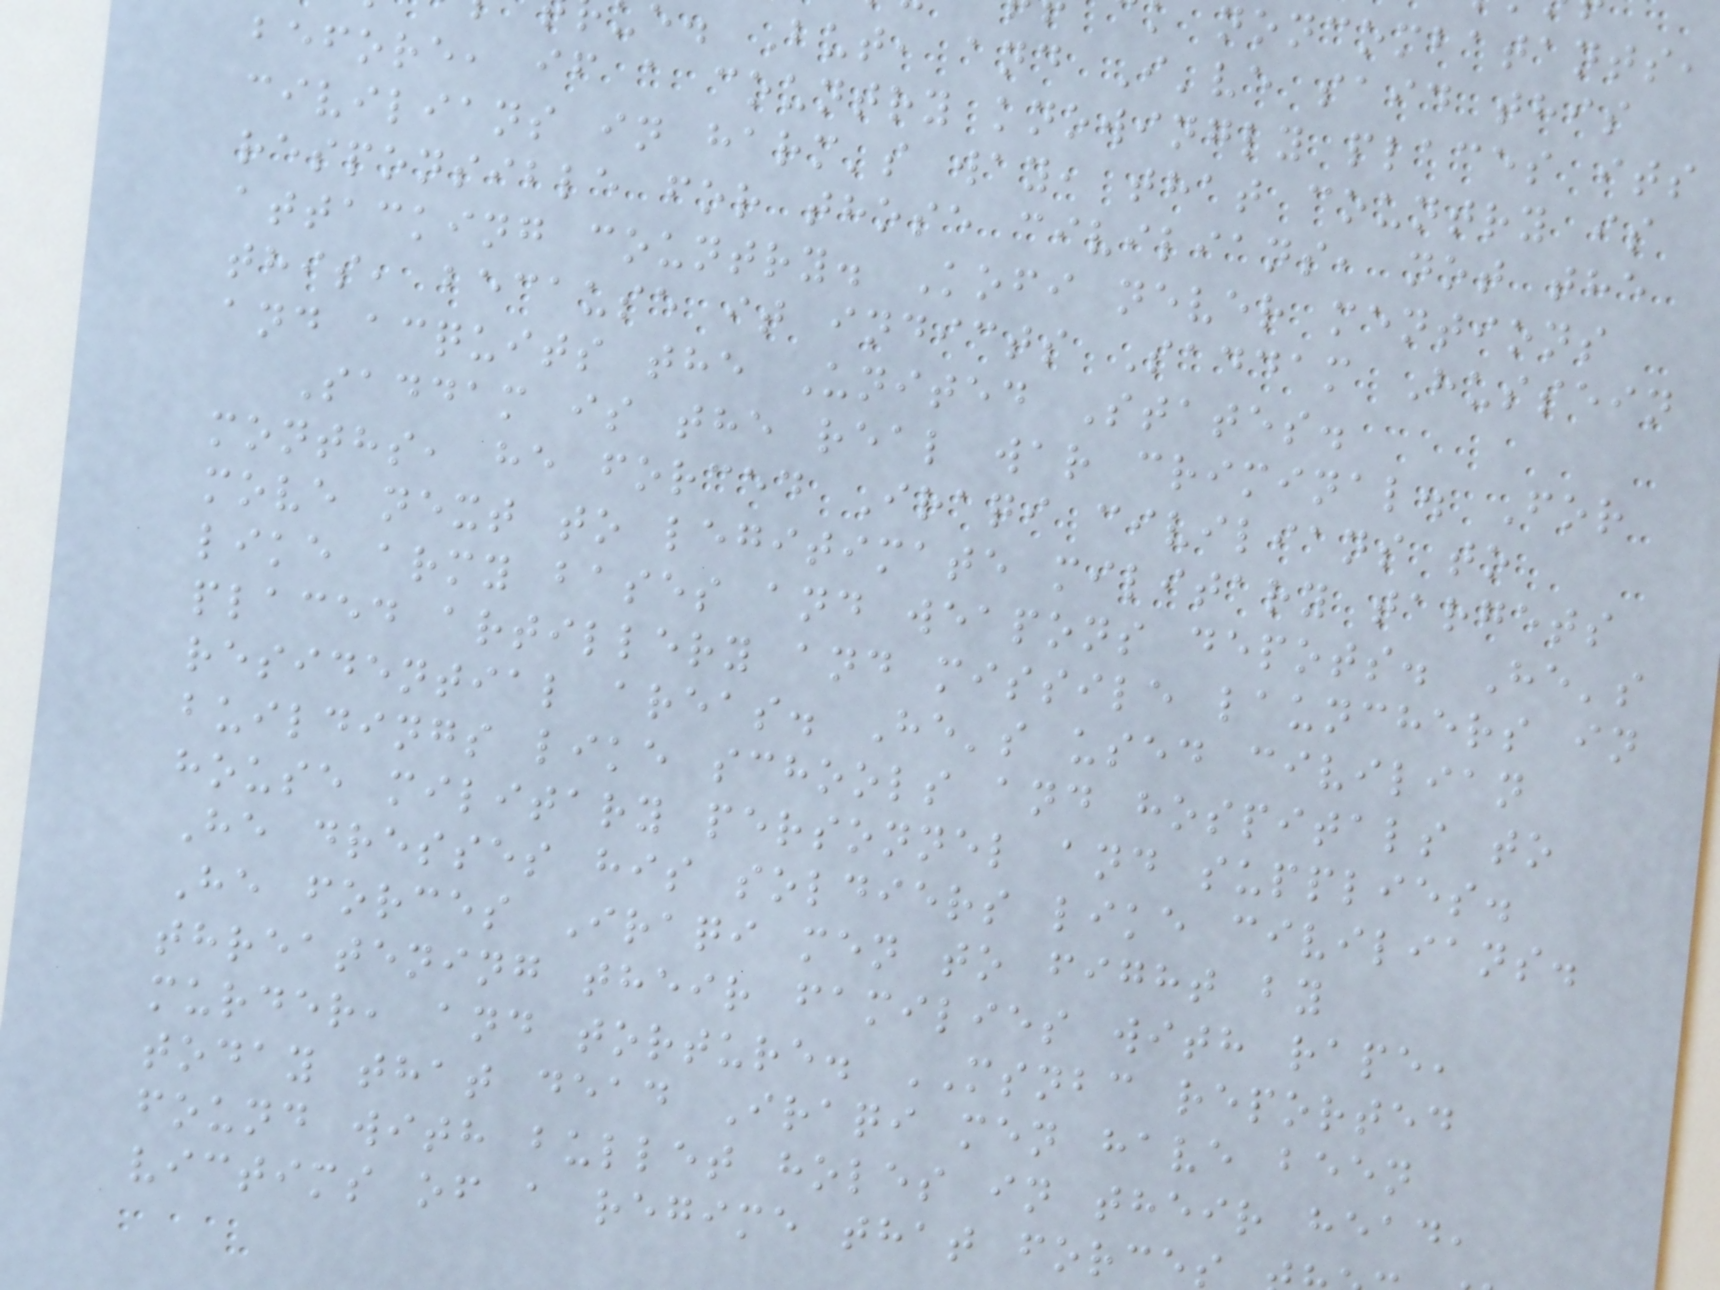noncombatants,
e. But, and I've said this
before, if a country knowingly places its
civilians in harm's way, that country is
responsible for those civilians, not the
attacking country. Kofi never mentions
this, because it indicts Saddam Hussein
and acquits the United States.
Saddam is the real war criminal. For
months, he forced Iraqi civilians to
move next to legitimate military targets
like army bases and weapons depots. He's
placed artillery and missile launchers in
residential areas. He's used civilian
buildings like schools and hospitals to
house military personnel and supplies.
He dresses his soldiers like civilians.
He forces Iraqi men to fight by
threatening their families with rape,
murder, and torture. MSNBC reported
today that dead Iraqi men have been
found with bullet holes in their head,
victims of a regime that force
